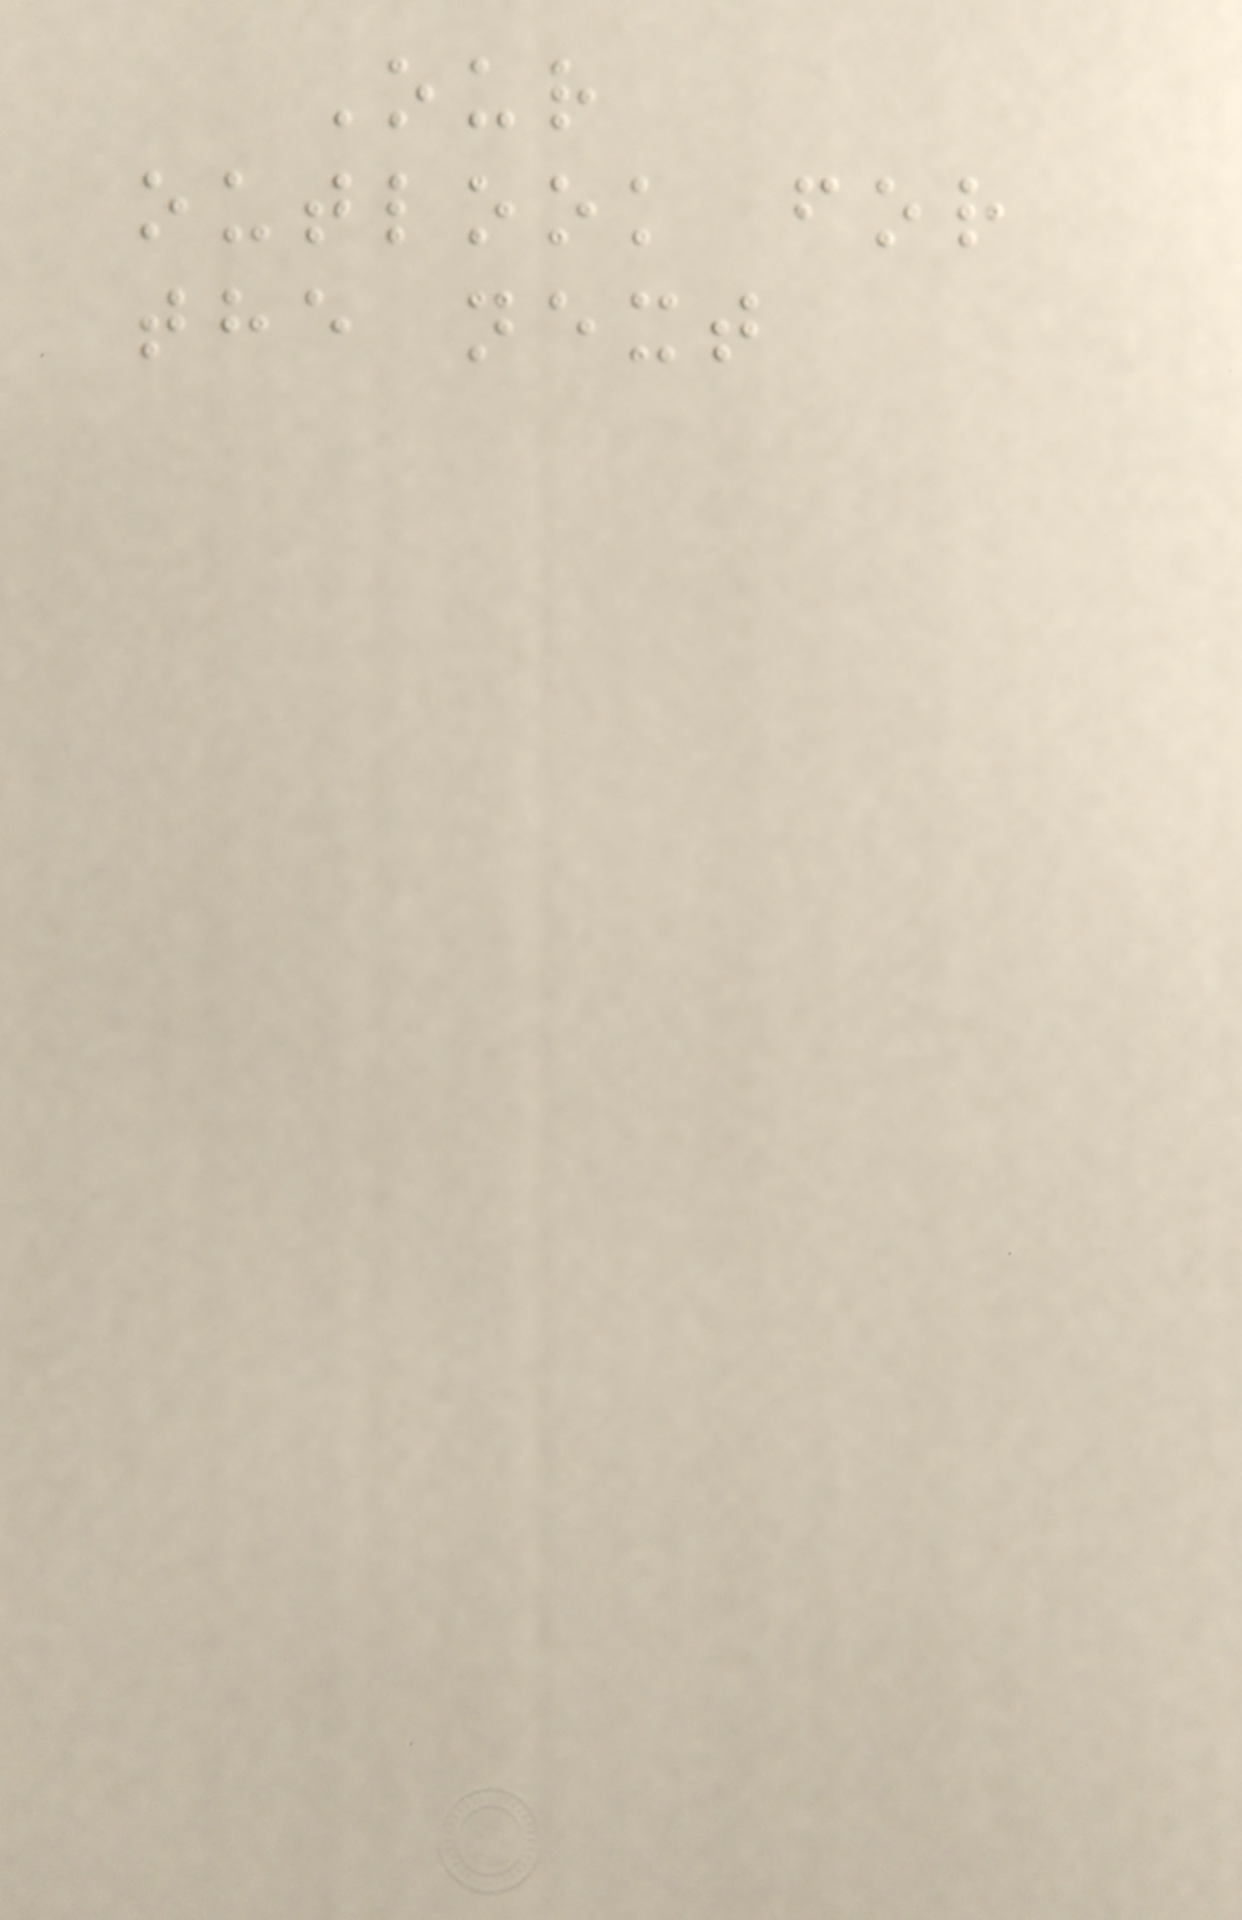Our
outlook for
the next
